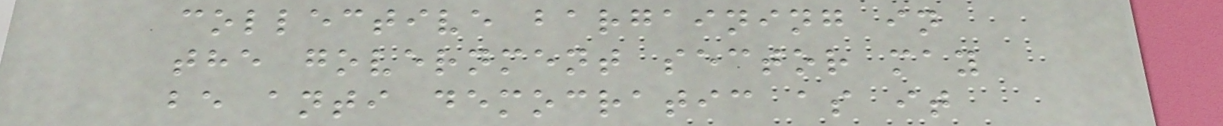collective bargaining in
the government sector may
be anti democratic as it
